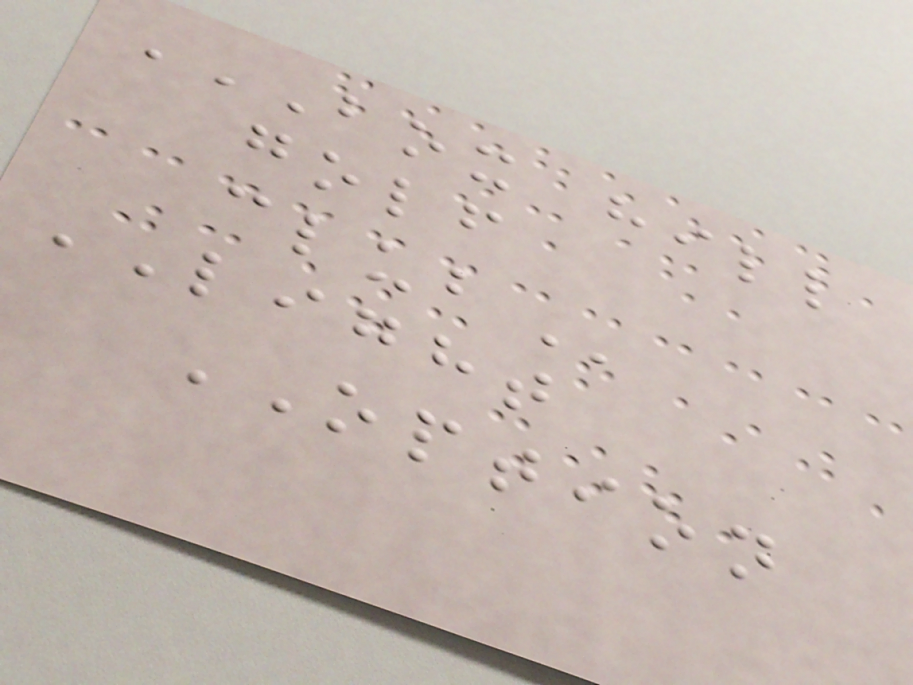BOX HILL
GOLF
CLUB
LIGHT
OPTION
